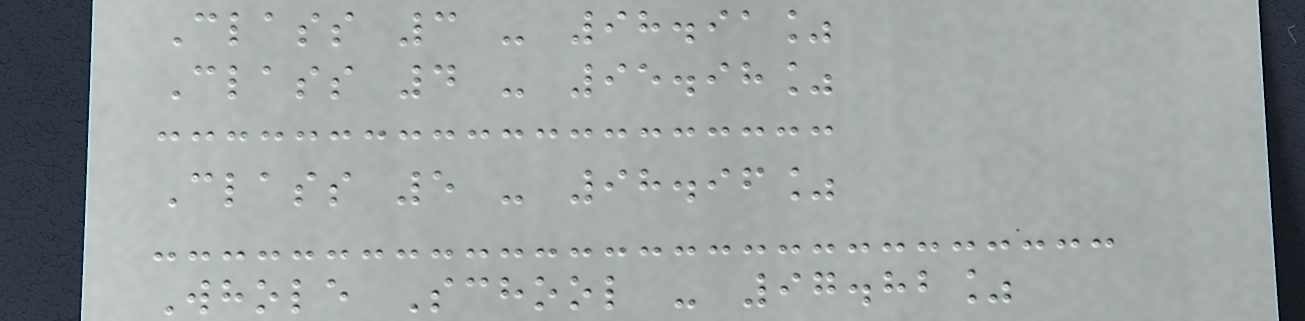Class 3 - 98.91%
Class 4 - 95.98%
Class 5 - 98.96%
Whole School - 97.82%
